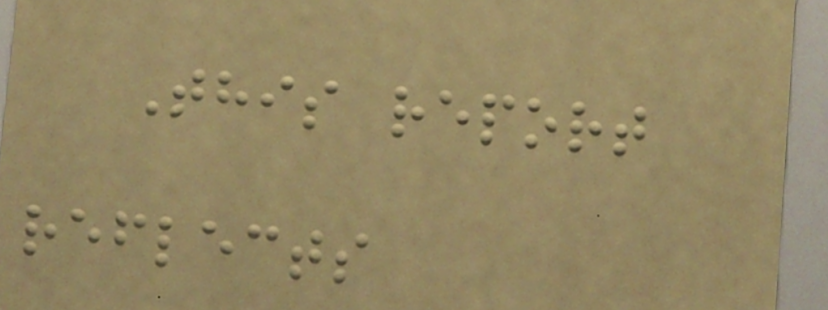This report
reflects
